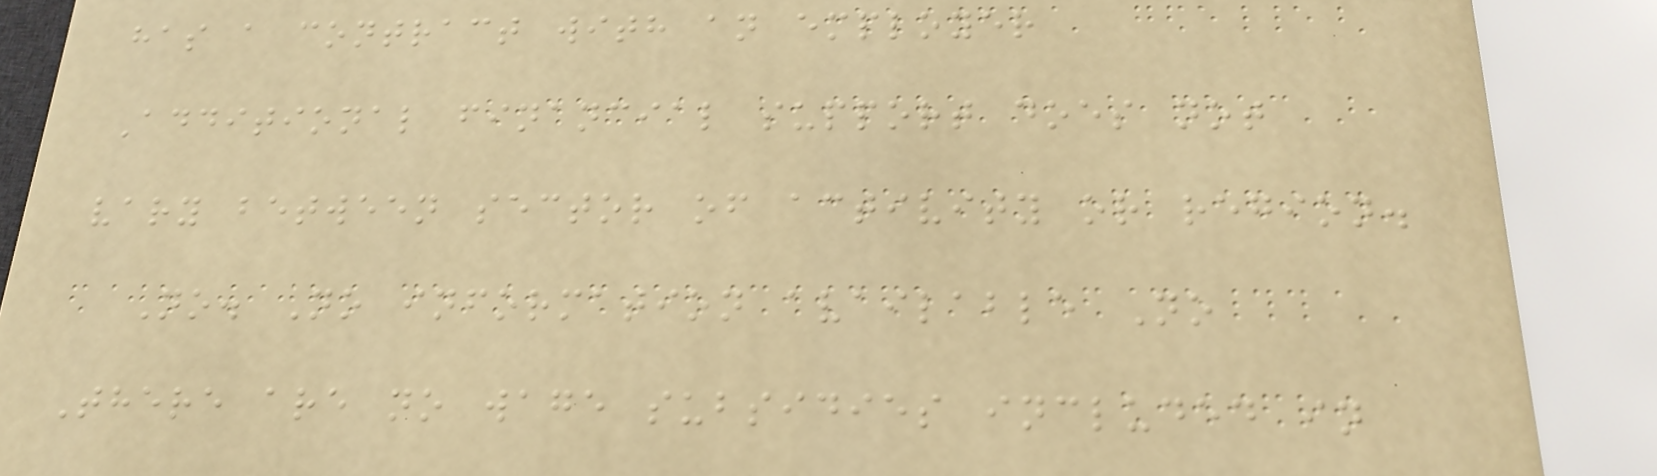has a contract with an employer
Additional financial support does not
vary between sector of activity or region.
No. No information available No
There are no wage subsidies included in
